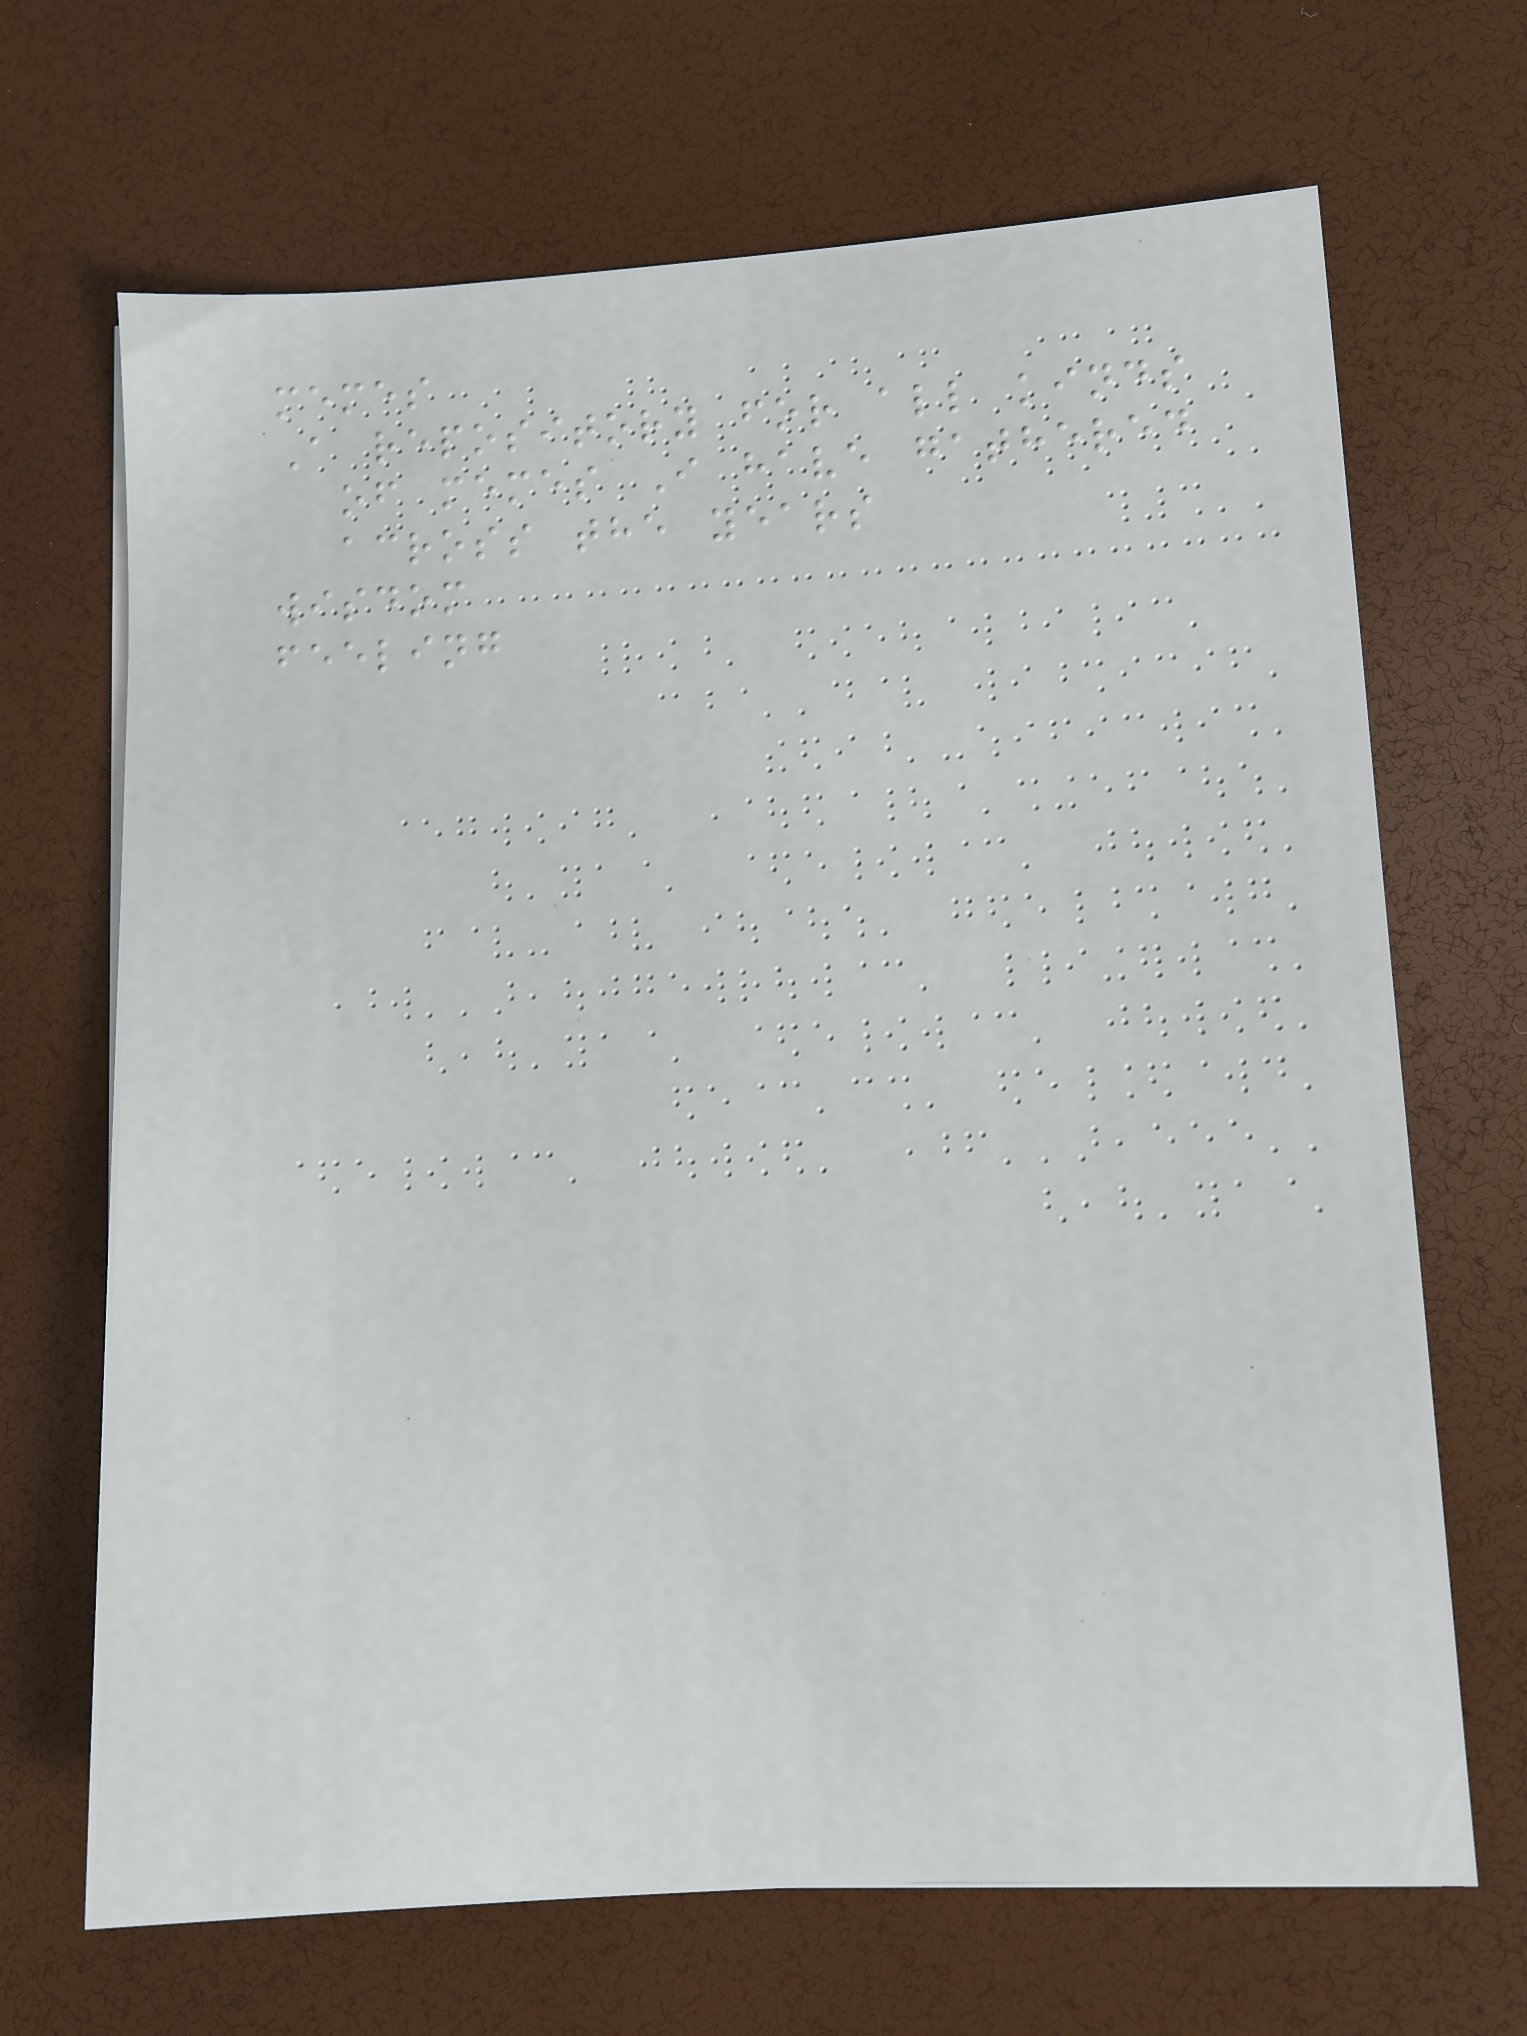memes
A repository for all kinds
of memes I have gathered
across the years
wisdom
feeling
